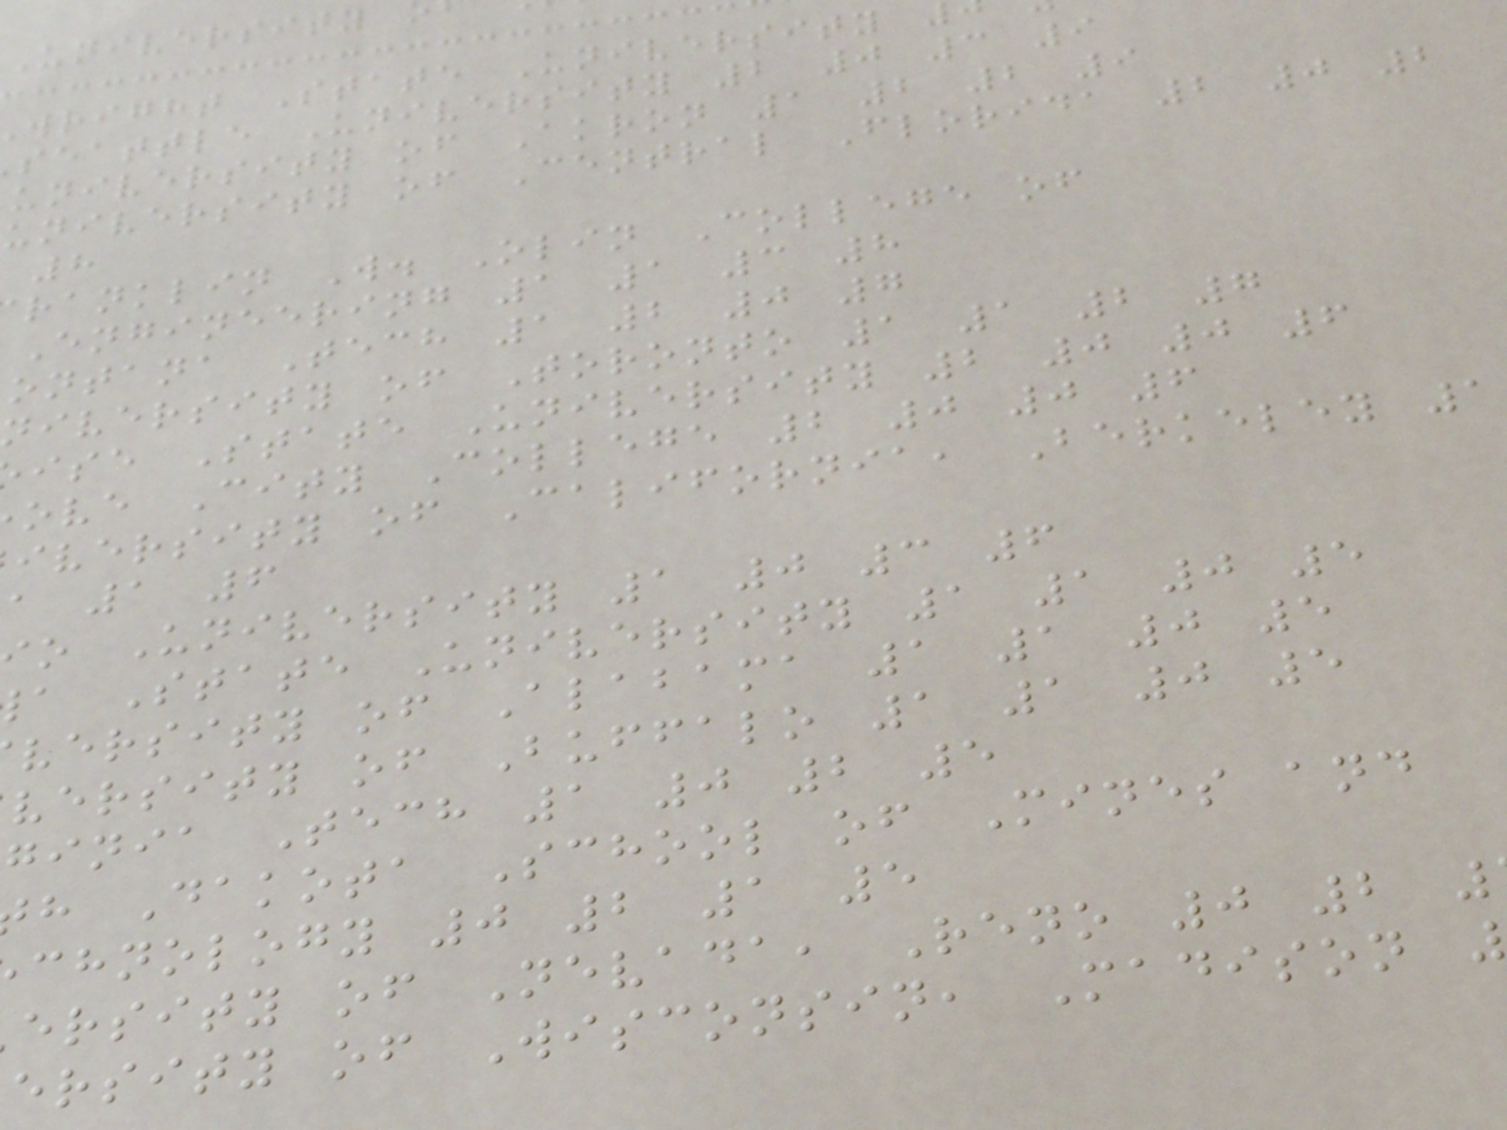University
wright State University
seattle University 2 0 3 9
university of Akron 1 2 2 9
university of Central Florida 2 0 2
8
ranklin W. Olin College of
Engineering 1 1 3 8
ontana Tech 1 2 0 7
niversity of Toronto 1 1 2 7
ise State University 2 0 0 6
ove City College 2 0 0 6
iversity of California, Berkeley 1
a 1 6
o University 1 0 3 6
a State University 1 1 0 5
versity of Alabama 1 1 0 5
versity of Buffalo 1 1 0 5
ginia Tech 1 0 2 5
h Dakota School of Mines and
chnology 0 2 1 5
ersity of Nevada, Reno 0 2
ersity of Wisconsin, Madison
